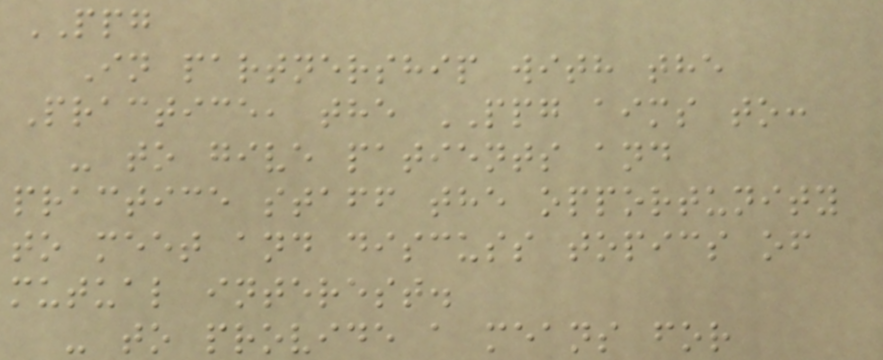PPG
In partnership with the
Practice, the PPG aims to:
- to give patients and
practice staff the opportunity
to meet and discuss topics of
mutual interest.
- to provide a means for
